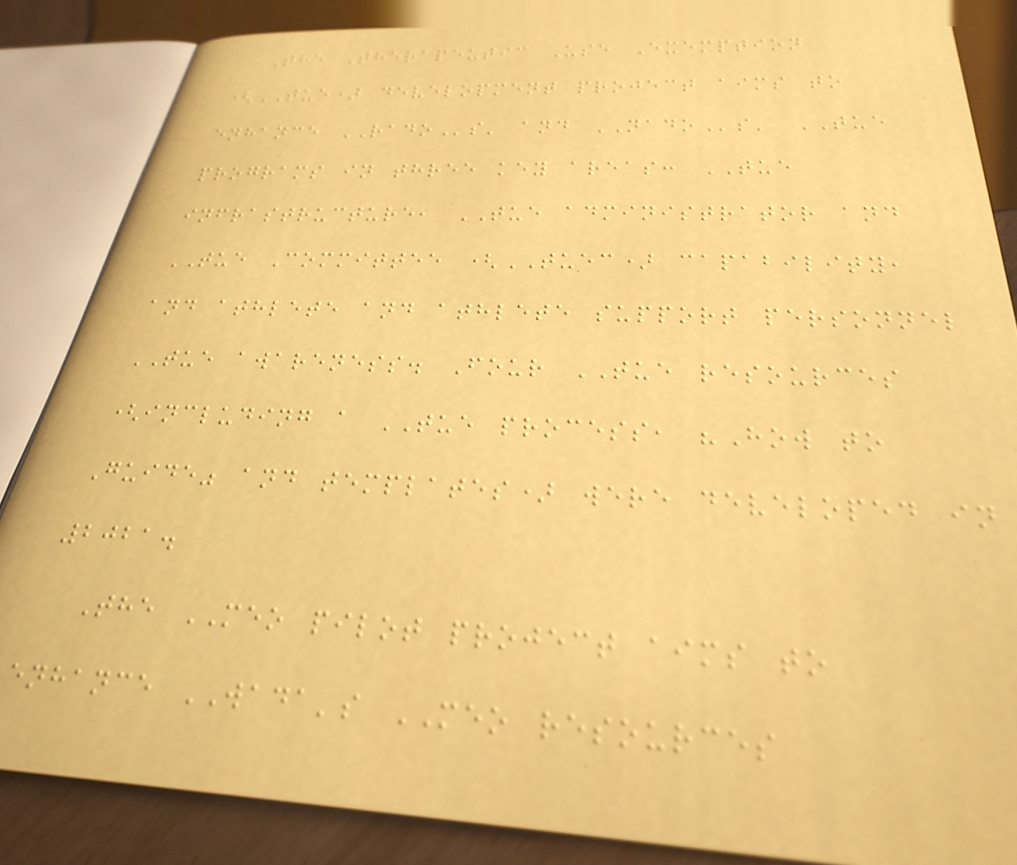The Therapeutic Use Exemption
(TUE) development project aims to
enhance RADOs' and NADOs' TUE
programs in three key areas: TUE
infrastructure, TUE administrator and
TUE Committee (TUEC) capability,
and athlete and athlete support personnel
TUE awareness. Four TUE resources
(including a TUE process, "How to
Guide" and templates) were developed in
2021.
The MEO pilot project aims to
enhance WADA's MEO resources
